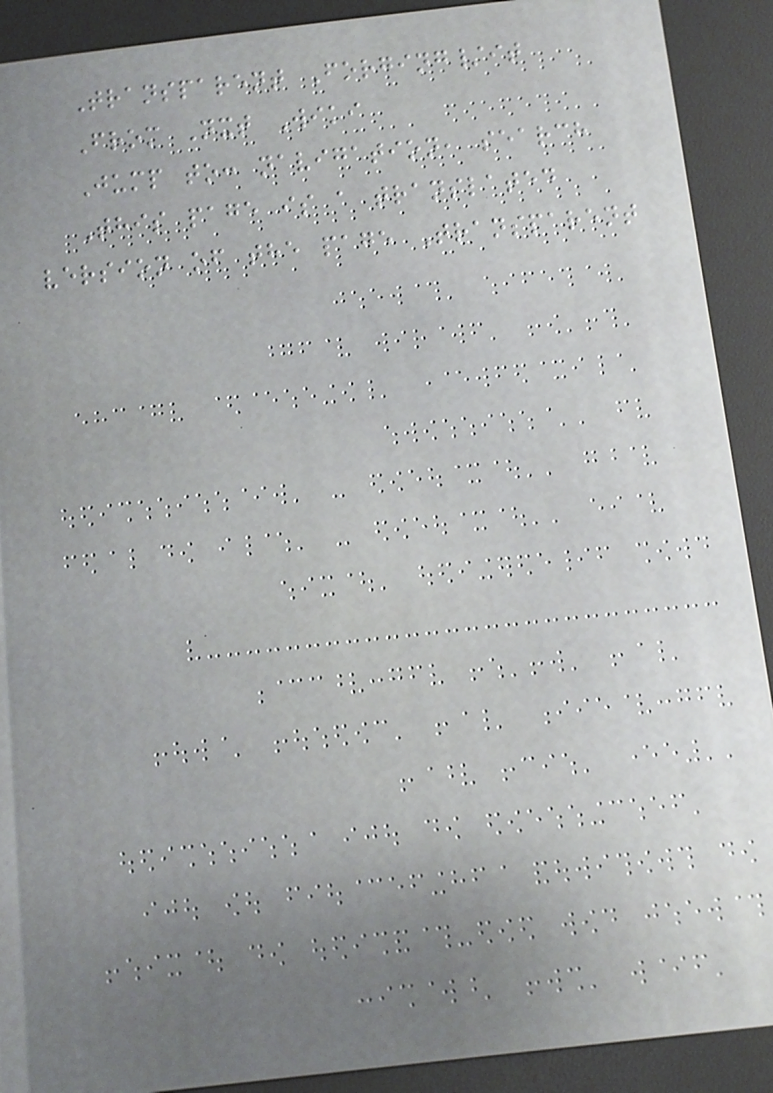Transparent Forging/it
From Nxt Wiki
Jump to: navigation, search
This page is a translated
version of the page Transparent
